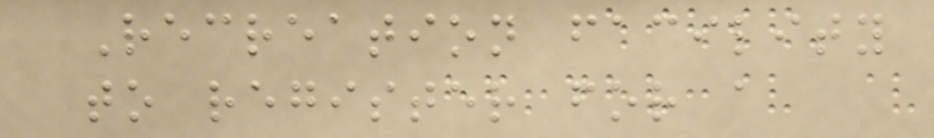Recreation facility
to register for a
